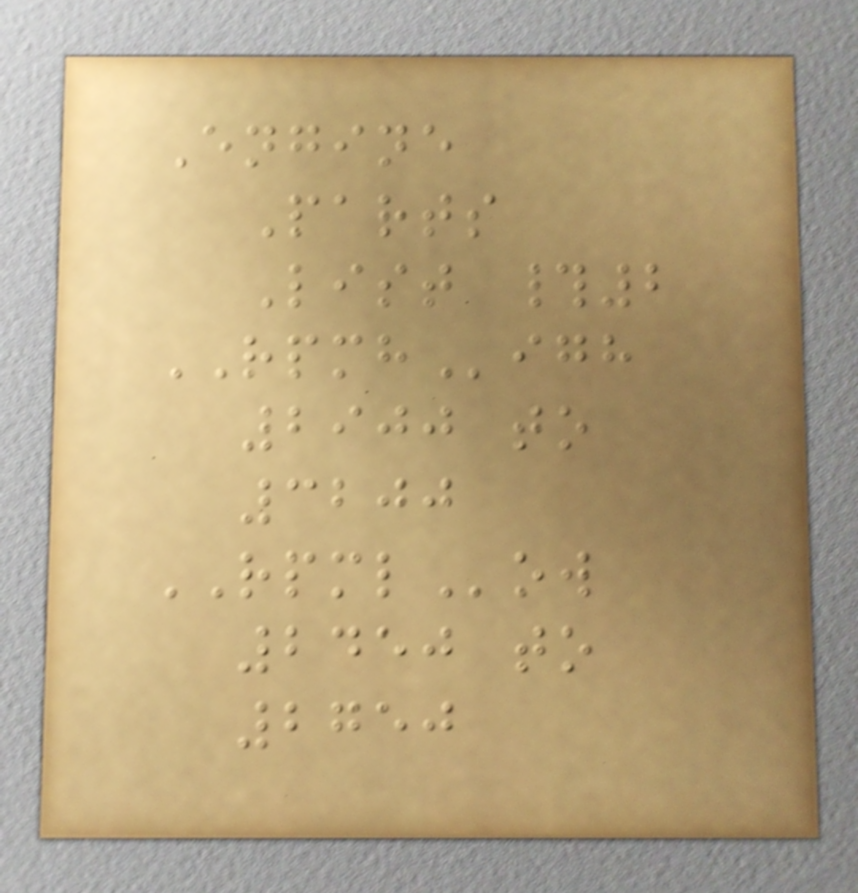Engine
Parts
List #2
RPMHigh
2900 to
3200
RPMLow
2450 to
2750
